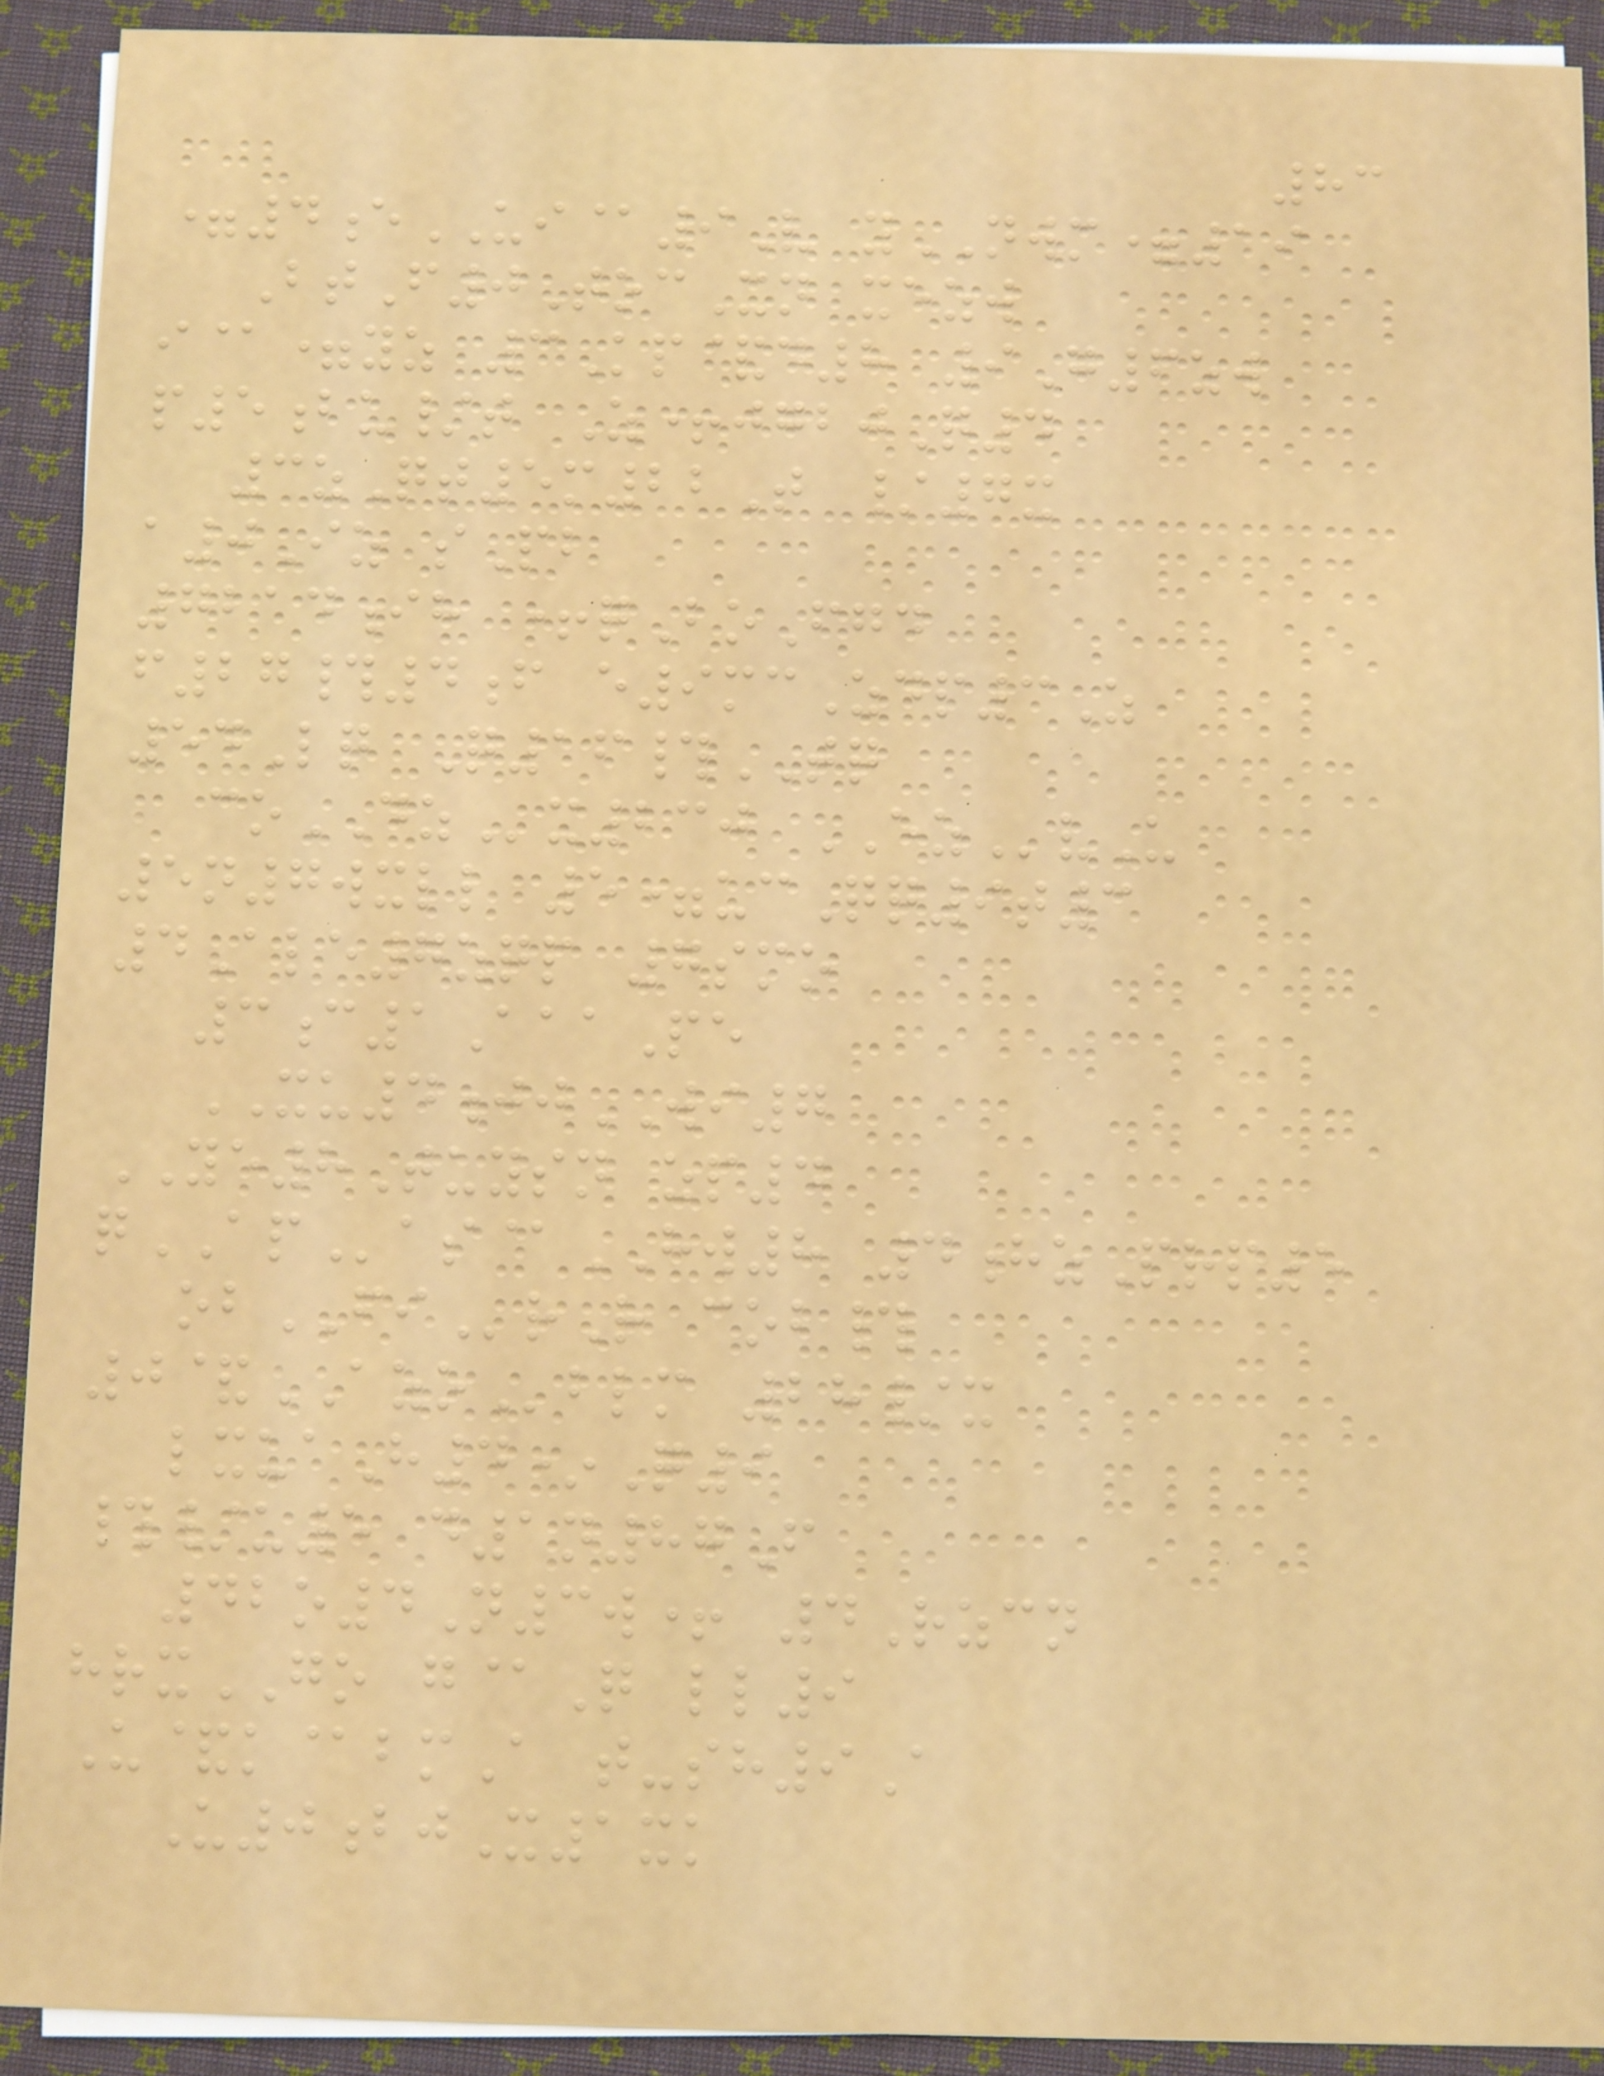83
=4eUI@9V yNWM=19
BtF0TocXn xezw
i@=yz 3Kp&d8 9G6zw
p5bu/t Z+jgbjQ4
3zQt5m22T /7x
a0Iz sPb
7214ih +qBoFgd
f27#4f e9mcZdp3Z
54Lq Q16#TQ
coDZx230 EZvU
5n7wxll 5=ucQq9t3
4Ale7zqp 7smo
3c1AaaPe
XU4jjWI7
YE8Tuysn zp4
qAPas@HW8 4hzPrp5
obFIrR cob#
0&AZOblm 28/x
lxuaH4*Q9
#/u5 d1n87F
42o4N3w+ 4Rzcn
hrxGO g@Q ll9
U&k@bmA t-sh9A
U0bjX1xk
